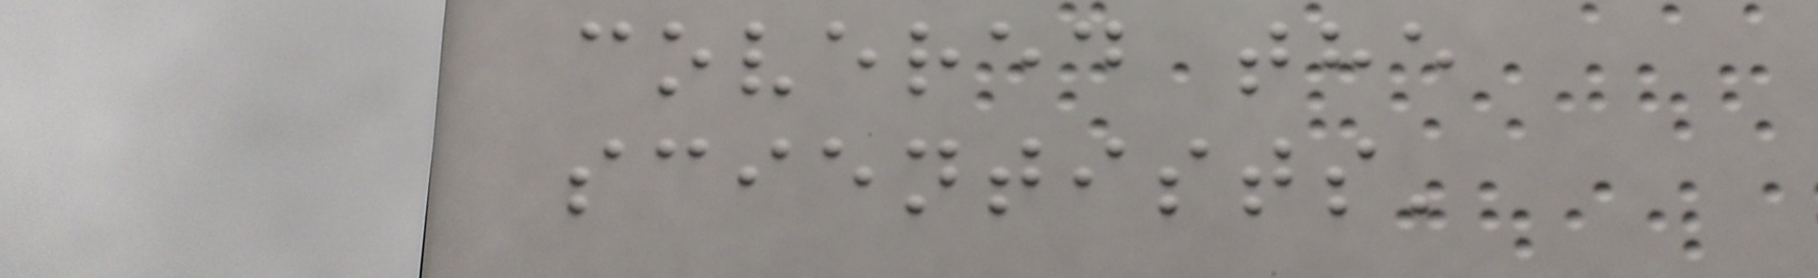covered the
scientists'
